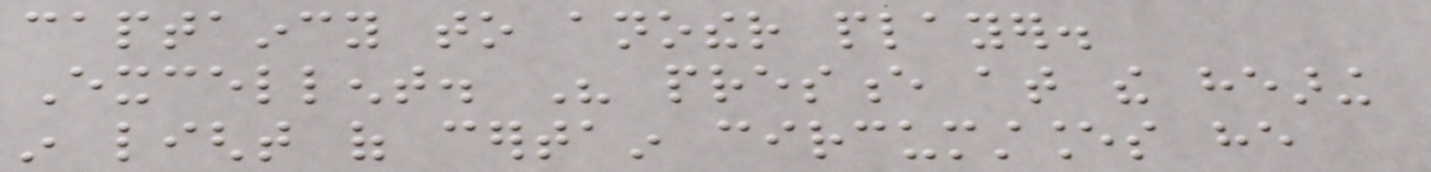captaincy to another player.
Excellent. His presence at the hearing
in light of certain circumstances he
